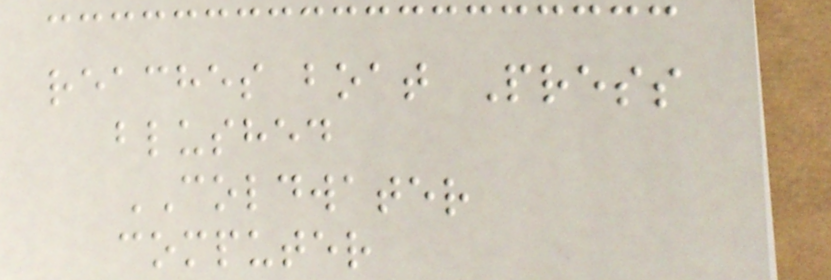reaches boat Press
blushed
COLDWATER
computer
